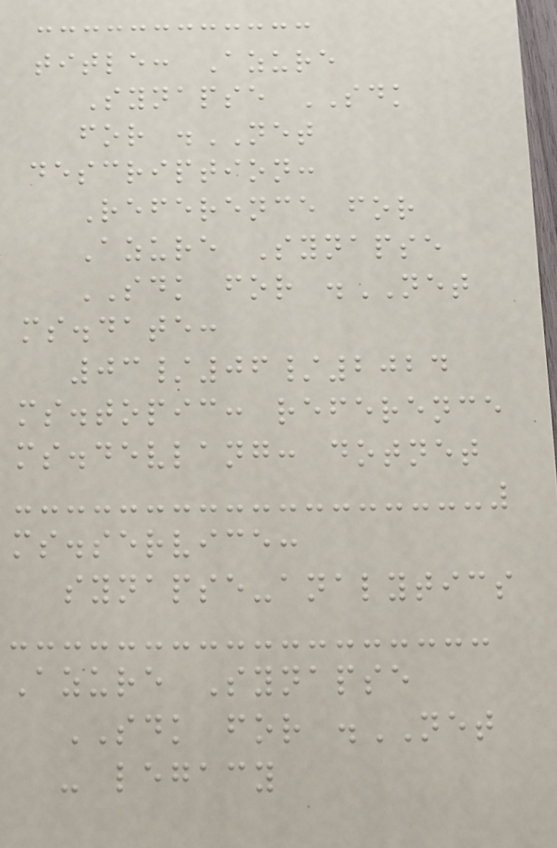title: Azure
Synapse SDK
for .NET
description:
Reference for
Azure Synapse
SDK for .NET
ms.date:
03/06/2024
ms.topic: reference
ms.devlang: dotnet
ms.service:
synapse-analytics
Azure Synapse
SDK for .NET
- legacy
